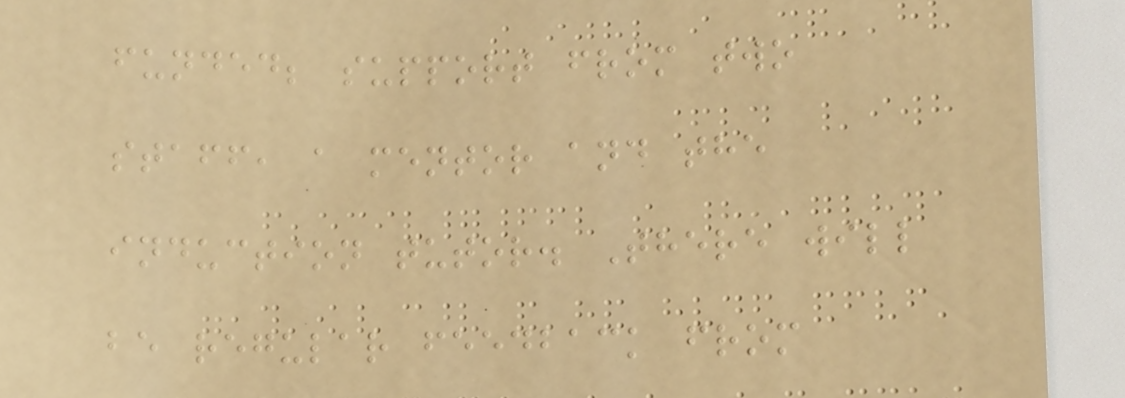funded; support from two
staff, a mentor and the
induction tutor. There will
be regular feedback from
